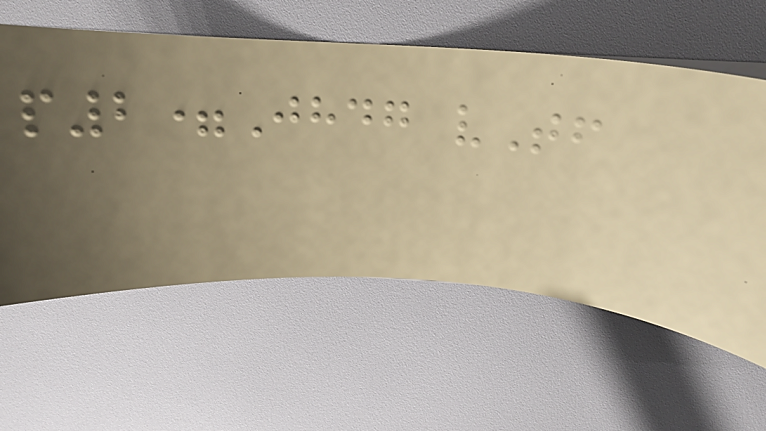p2=Jhdg vTf
